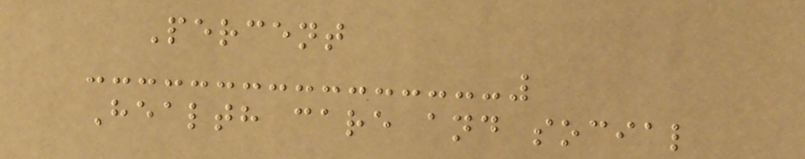Percent
Health care and social
